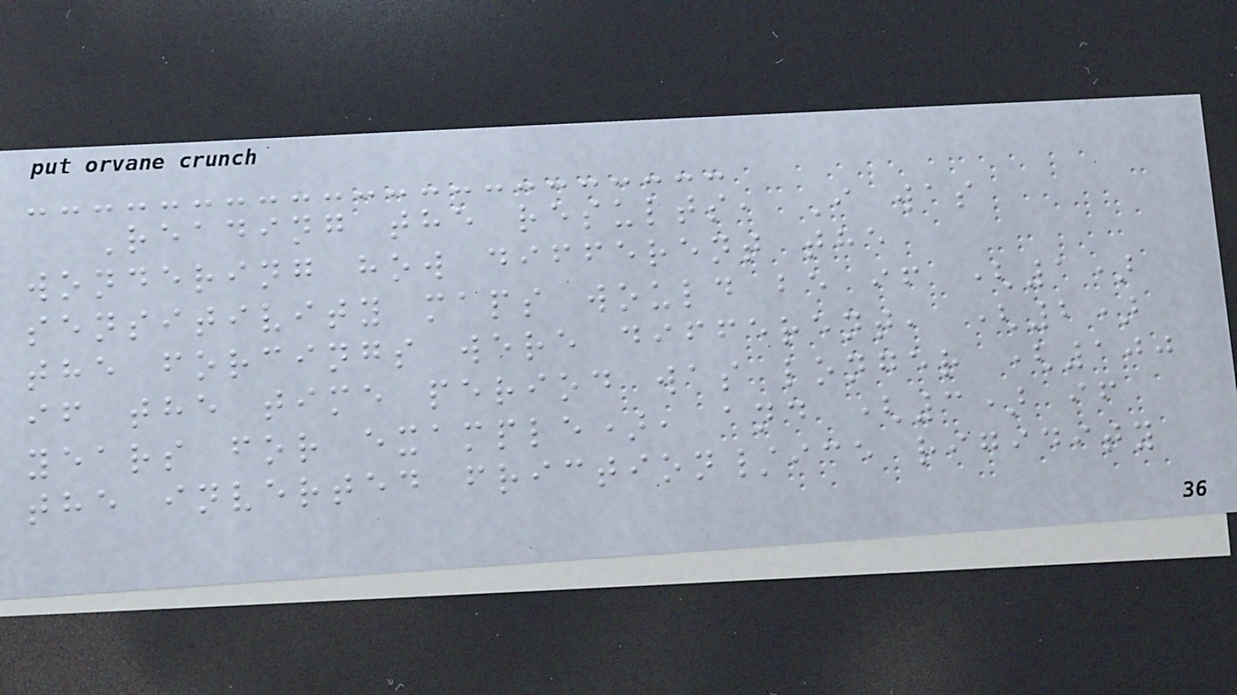Reading the results, I was
wondering how different the
sensitivity maps would be if (1)
the forcings were different, (2)
if the time period was longer (100
years for example), and (3) if
the inverted friction/ice rigidity
